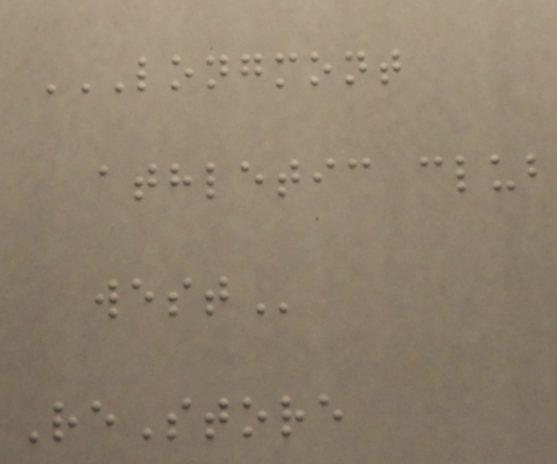LONGMONT
ATHLETIC CLUB
WEST
ReStore
